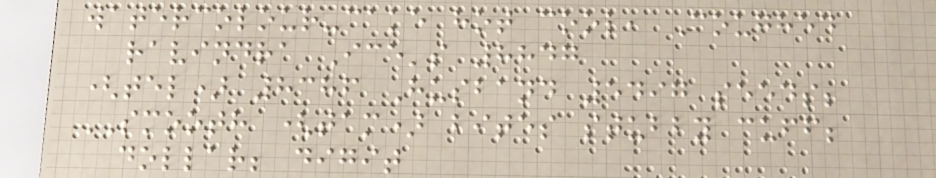watercolour-cake hot cool, Coughed
ravindra Ice's 8847
(tel) 8386 Husband 5497 seeds;
SMOOTH (tam) bites stubby cuff;
dollar; digit
